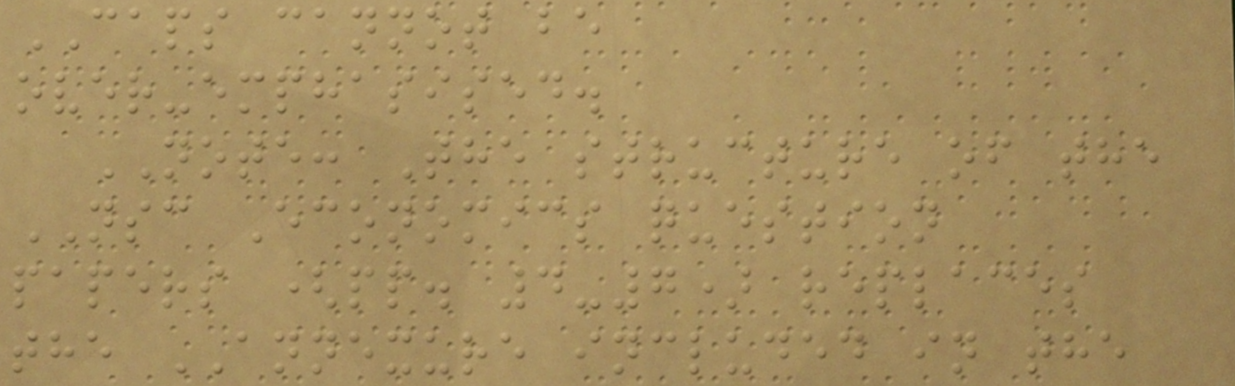CAPS cannot be
over-emphasised.
NOTE: The structure of the
NSC Economics question
papers (pp. 4-7) replaces
the ANNEXURE included in the
